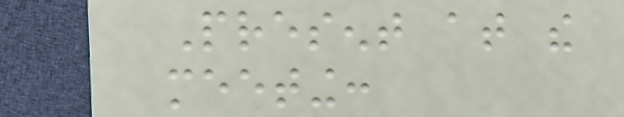Present at the
meeting:
